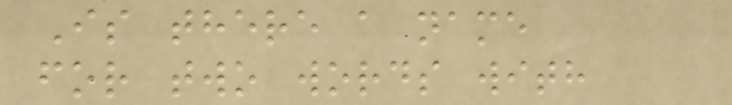Is there a name
for two words with
